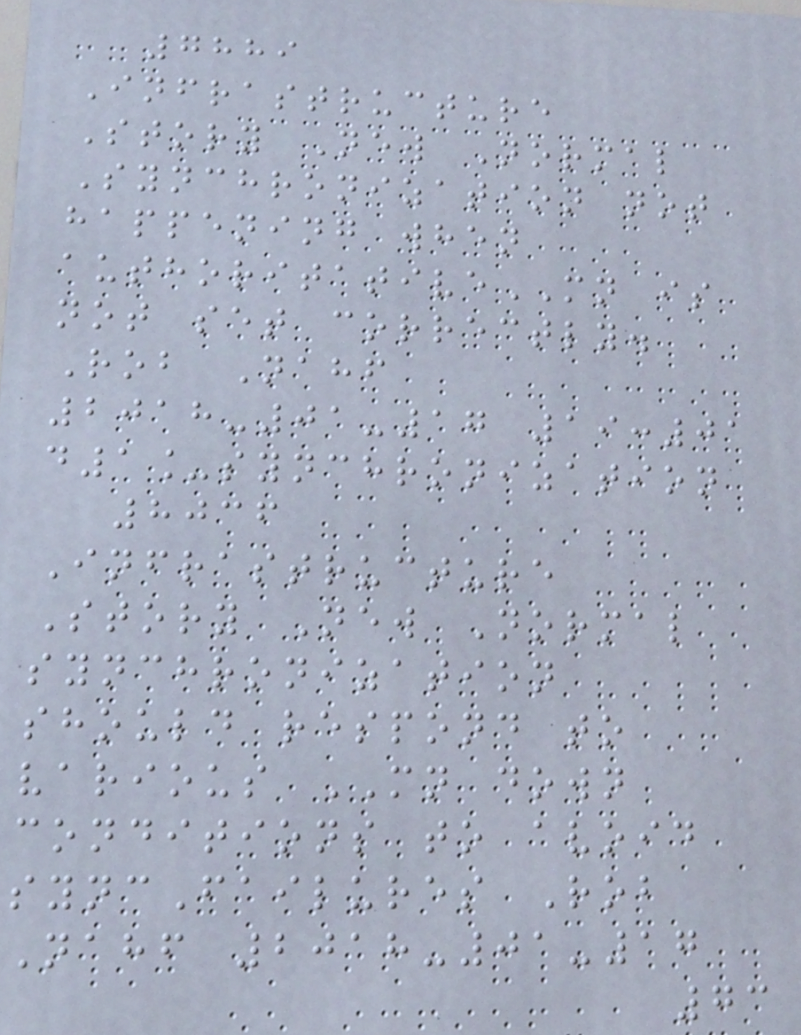7889
Infrastructure
Story New Normal
Synchronization not
happening when
authoritativeMN is
not set correctly.
Rob Nahf
2018-01-17 19:01
d1_synchronization
8036
Infrastructure
Story New Normal
synchronization
should respond to
various MN down
conditions to avoid
syncFailures Rob
Nahf 2018-01-17
73
